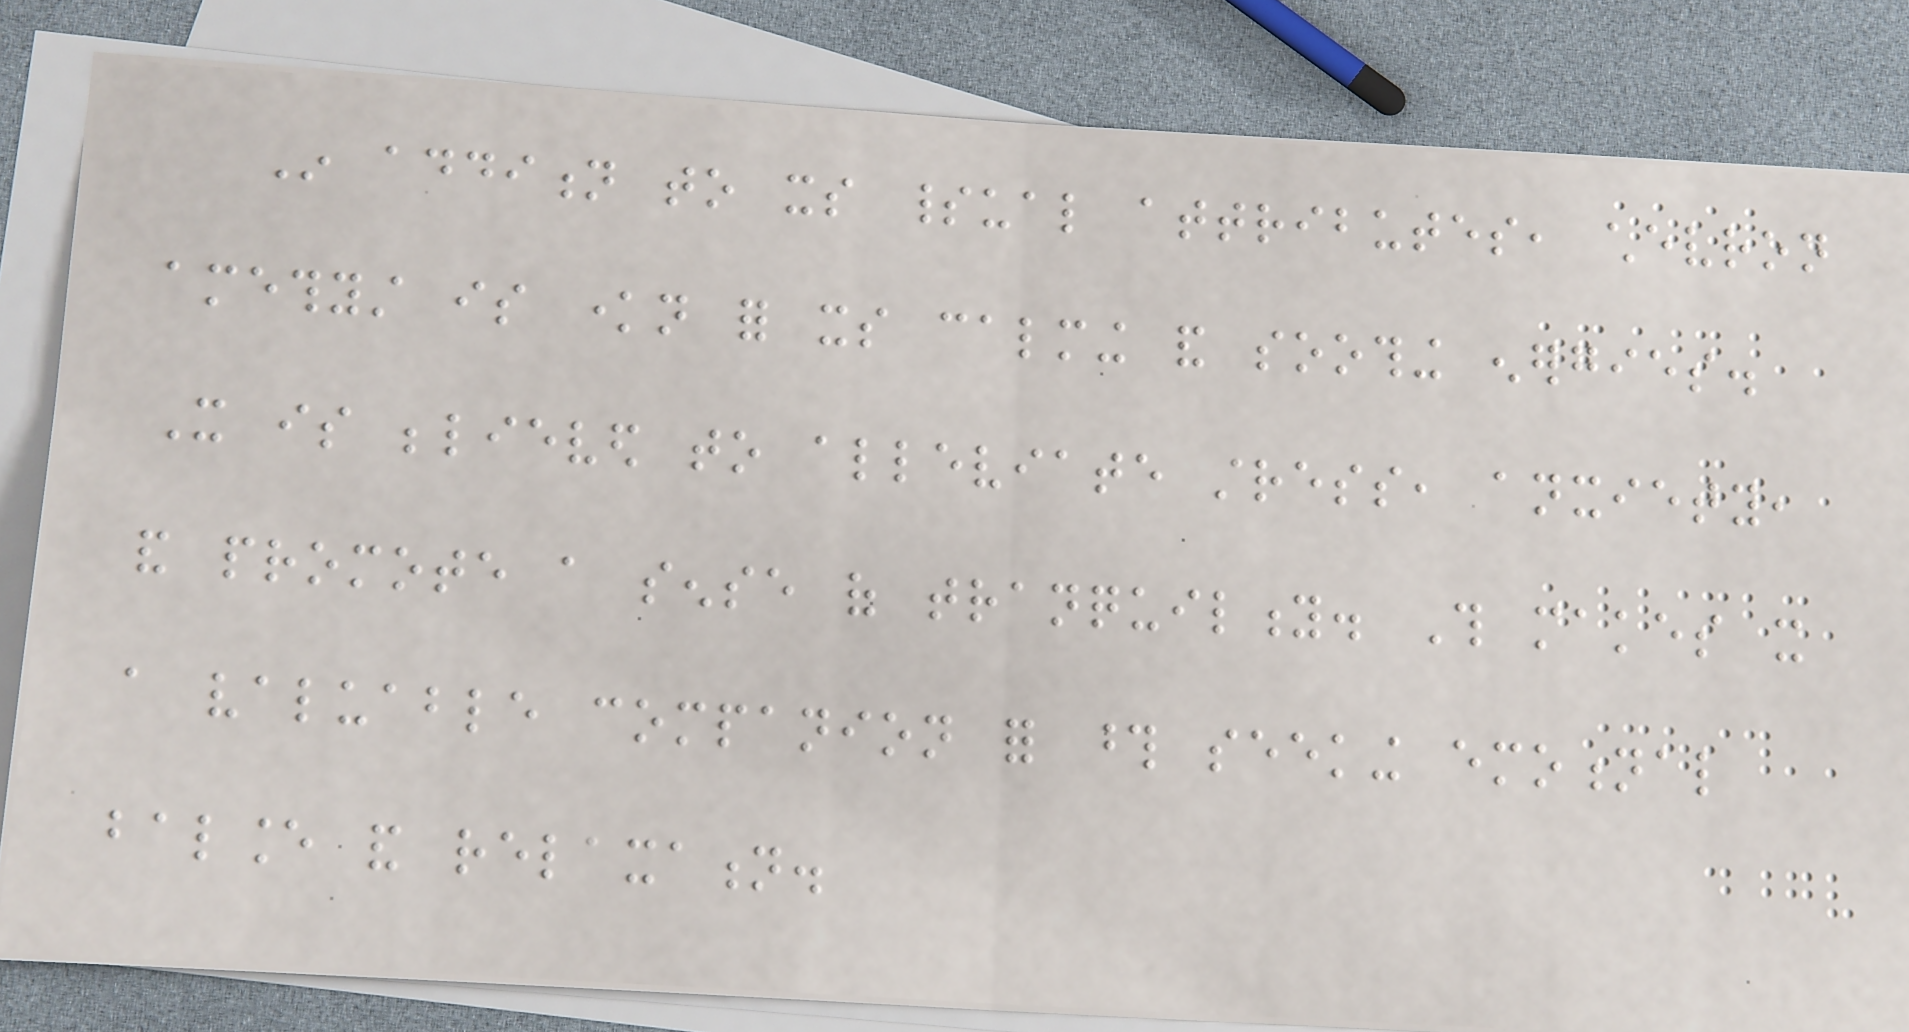In addition to its spiritual attributes, chevron
amethyst is known for its calming and soothing energies.
It is believed to alleviate stress, anxiety,
and promote a sense of tranquility. This makes it
a valuable companion for those seeking emotional
balance and relaxation.
